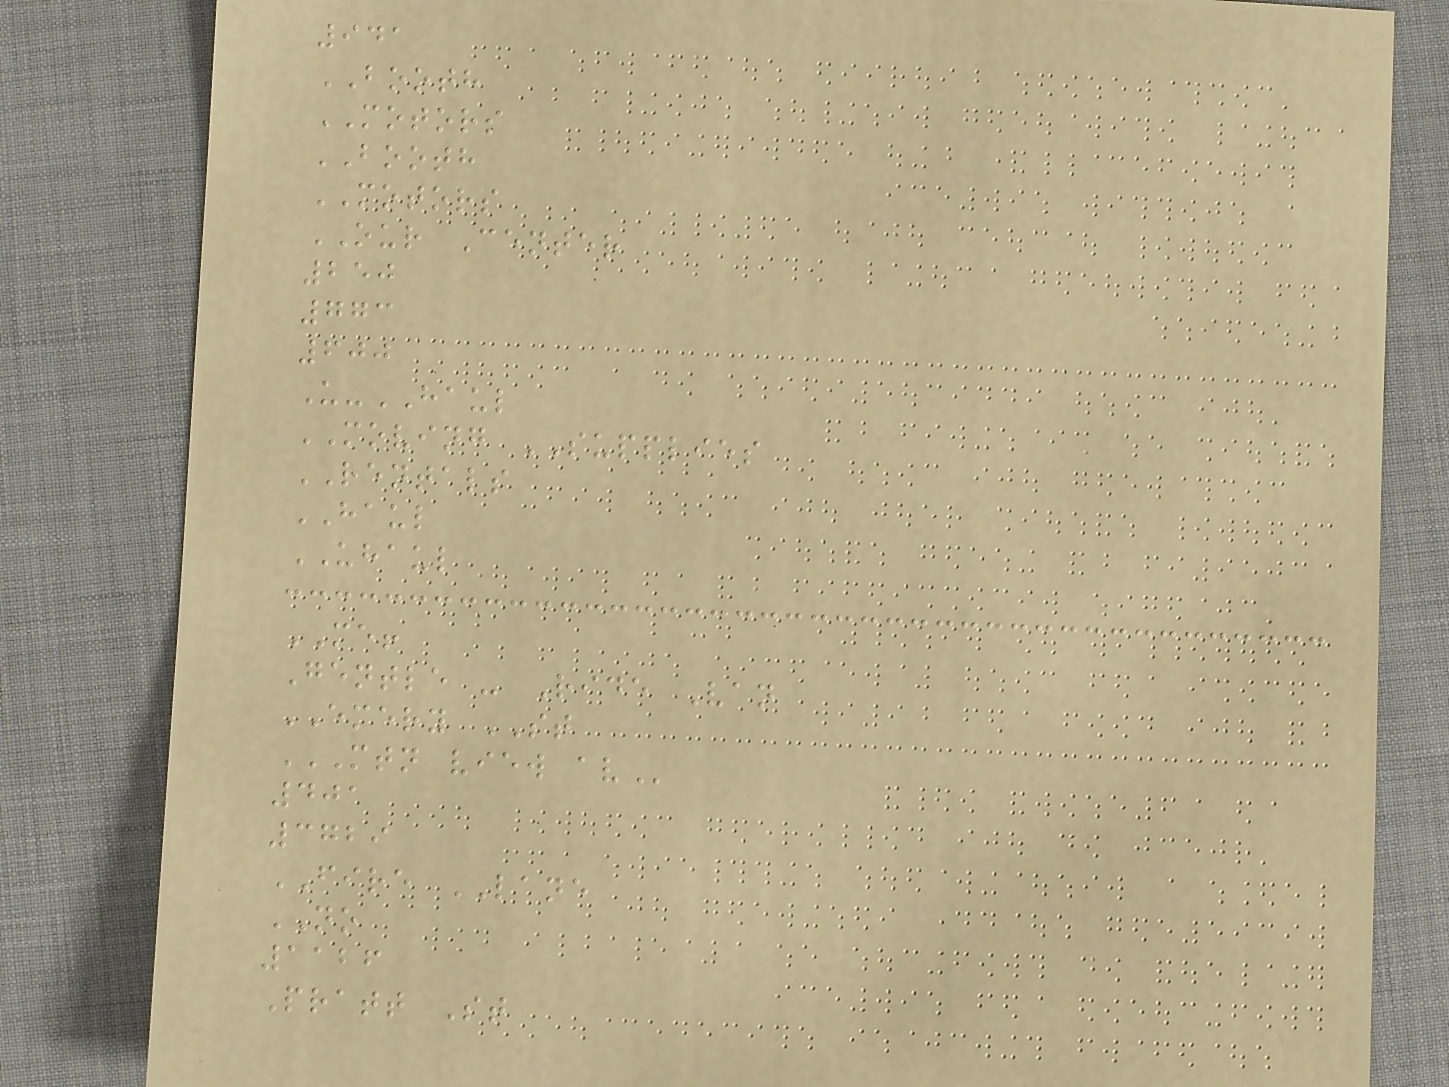941
BOOTH
MOTORS
BOOTH
MOTORS
OUR Center
250
773
600
U-HAUL
MOVING SUPPLIES
RENTALS
HAUL
UHAUL
ME!
Gentle - Ride Van
EMERY ST
MTN VIEW AV
401
3729
FIRE LANE
NO
1126
Pratt St
